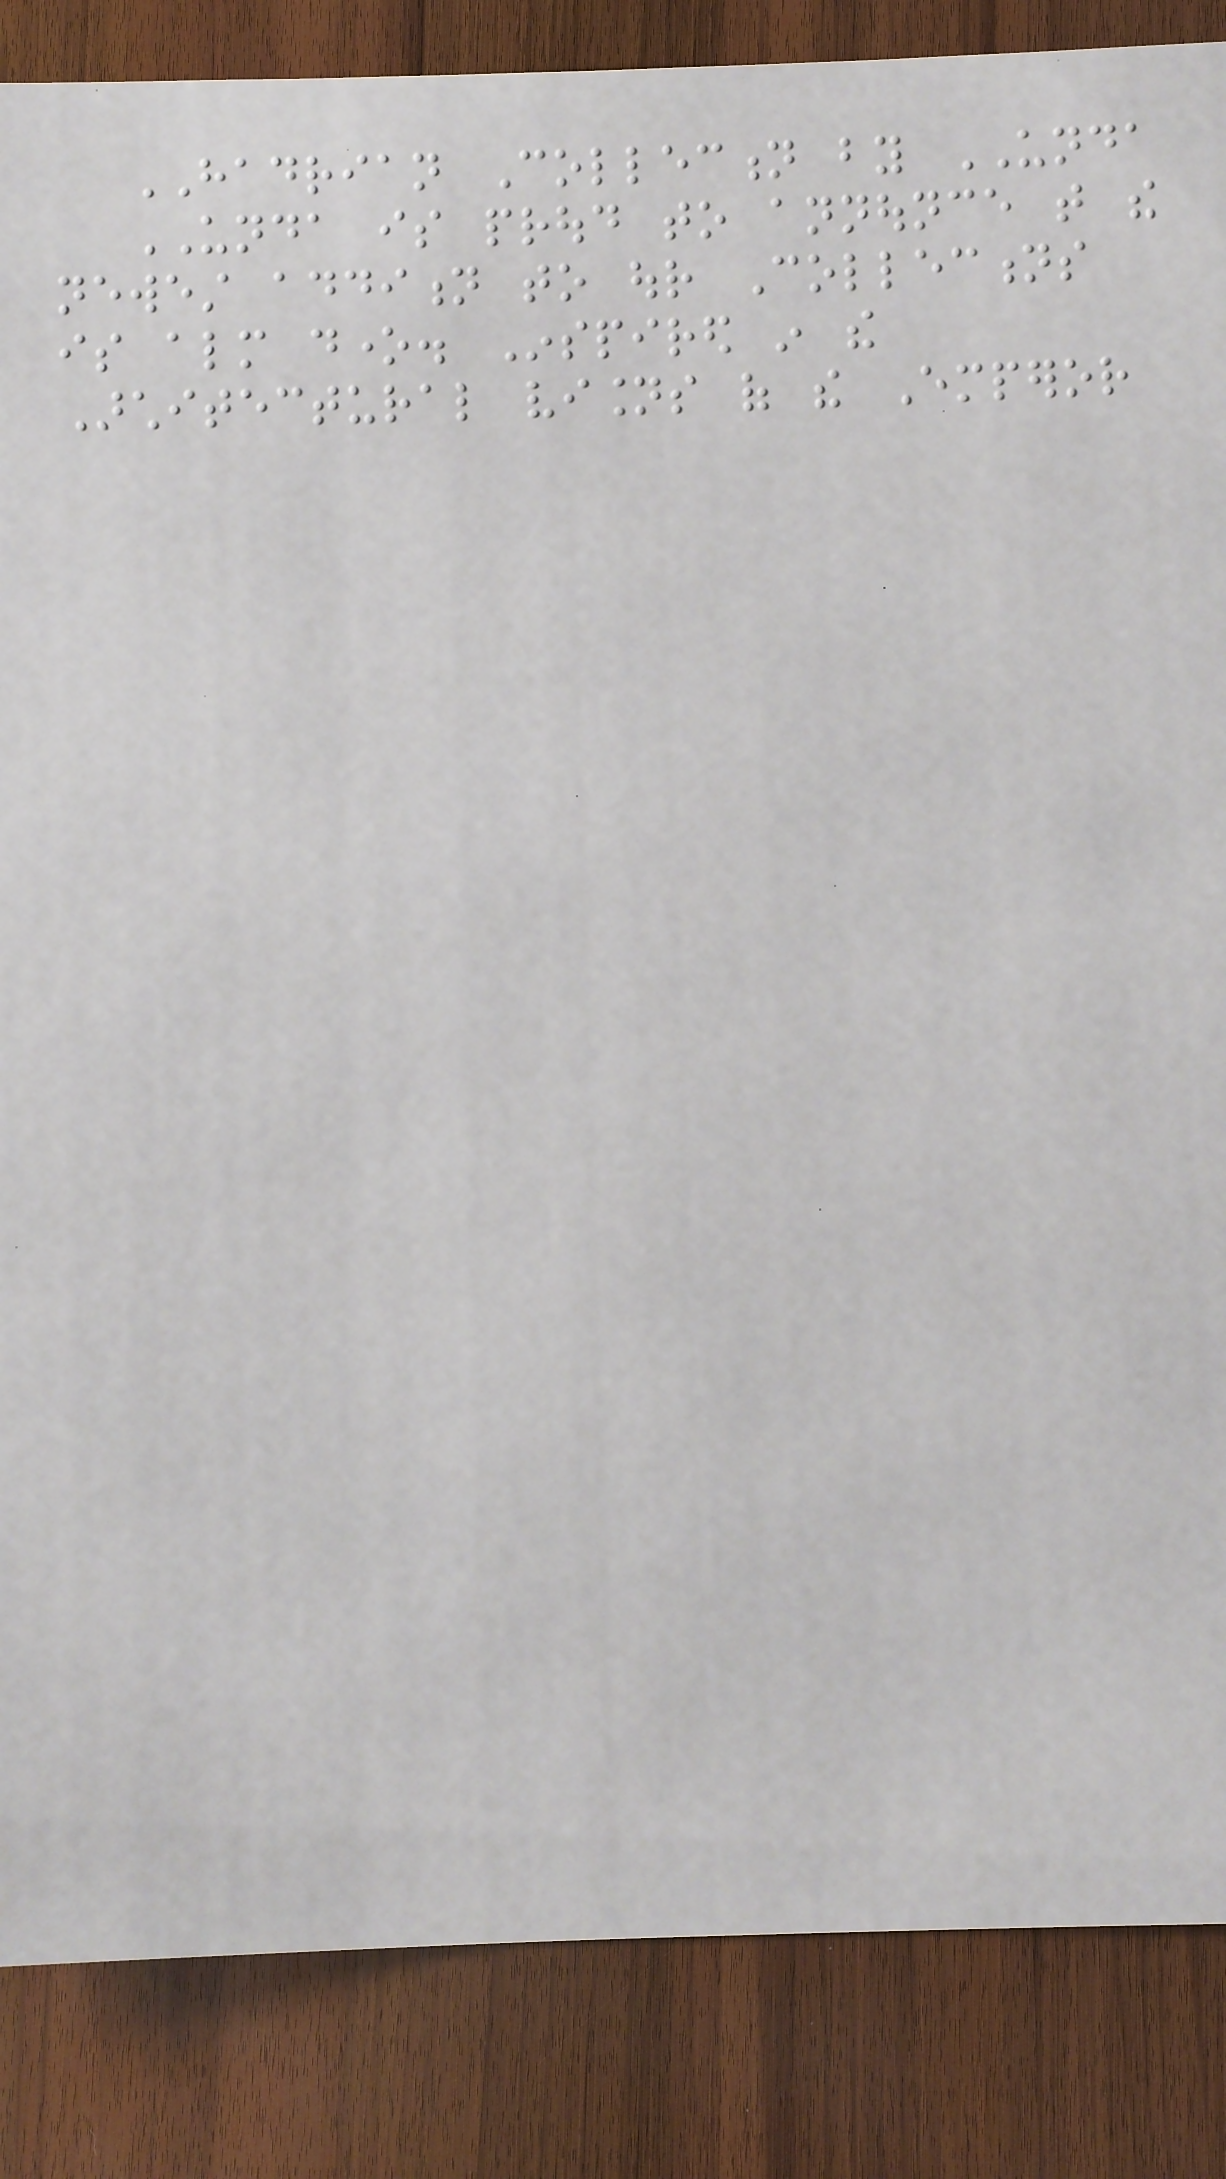HADRIAN Collection by UNDA
UNDA is proud to announce that the
newest addition to our Collections
is almost done. Inspired in the
Architectural visions of the Emperor
